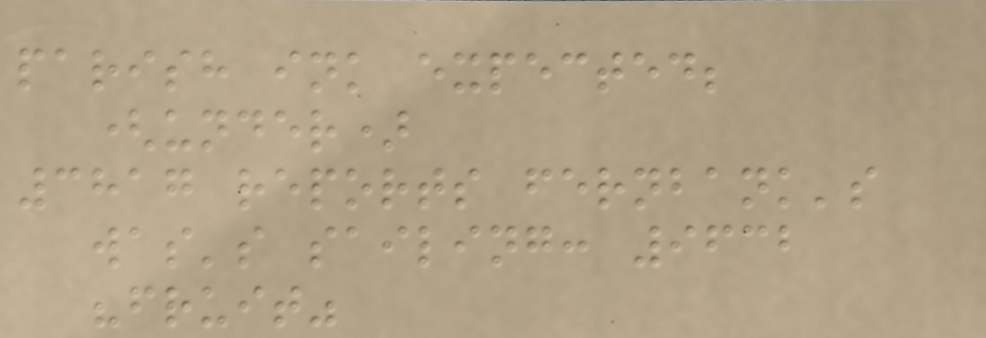parish ink expected;
(under)
3817 reports fernbank's
was's sailing: 9632
"fruit"
